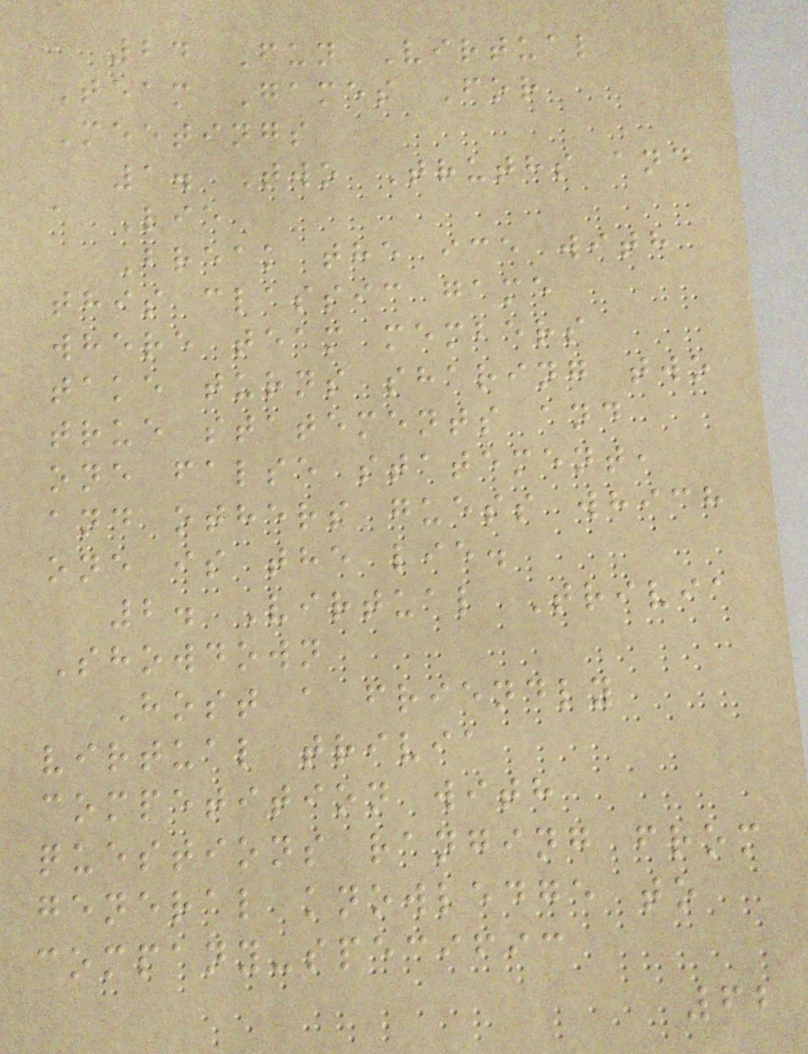24 Fun Virtual
Team Games For
Meetings
1. Two Truths and
a Lie
Break the ice with
this classic game
where team members
take turns sharing two
true statements and
one false statement,
and others guess which
one is the lie.
2. Virtual Trivia
Showdown
Host a friendly
virtual trivia
competition with
questions ranging from
general knowledge to
company-specific
62
